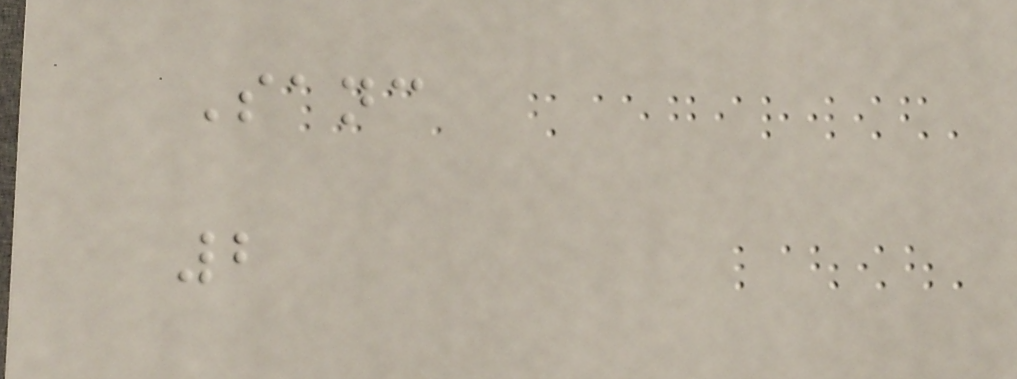Sanc
2
